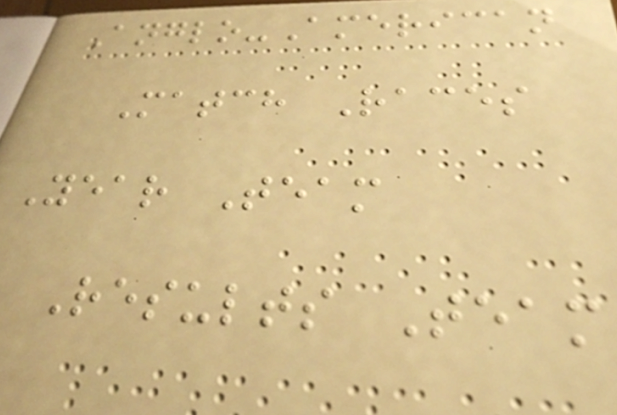Anglo-American
Match Races
Year Team
Results Team
